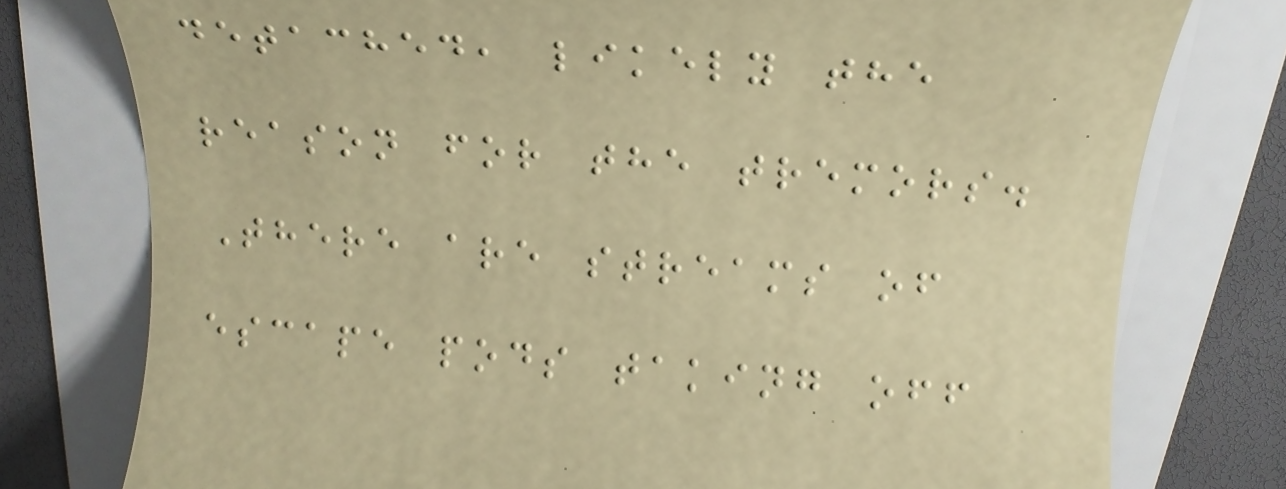detached, likely the
reason for the tremors.
There are streams of
escape pods taking off
